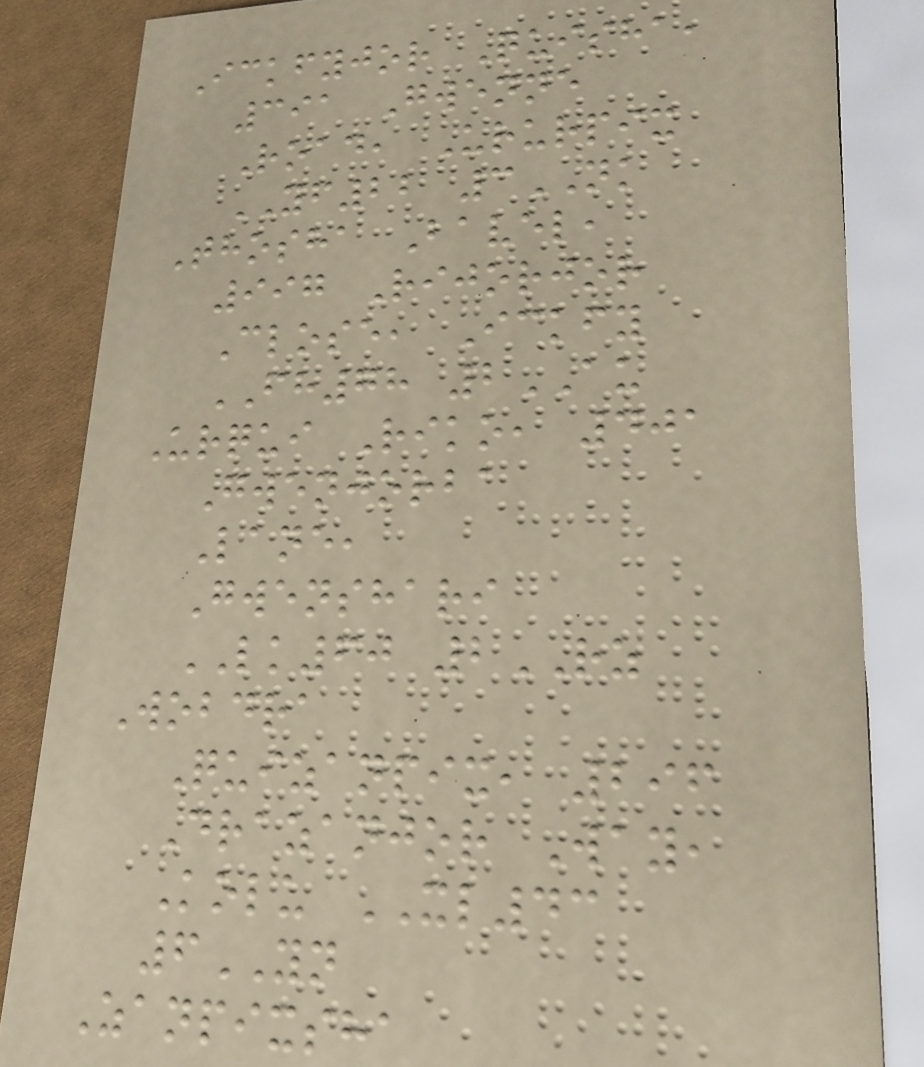Ickfyjor Quisha,
391 Gwenne
Road, Ururpix
YF22 3NK
Thosha Bavel,
997 Rijorjor
Close, Ickfy
FH78 2AU
Urqui Riko, 401
Gwenjorba
Lane,
Gwenshari
LK60 2RZ
Wobdra
Quizanpix, 296
Drazanjor Way,
Kolu XL43
6YN
Zanpixsha
